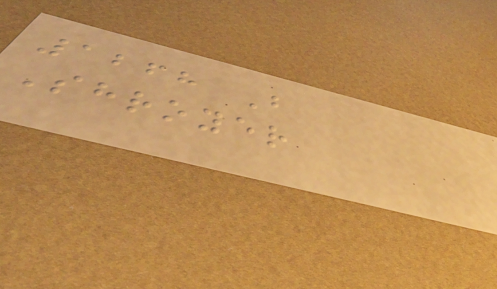1268 B
Shroyer
